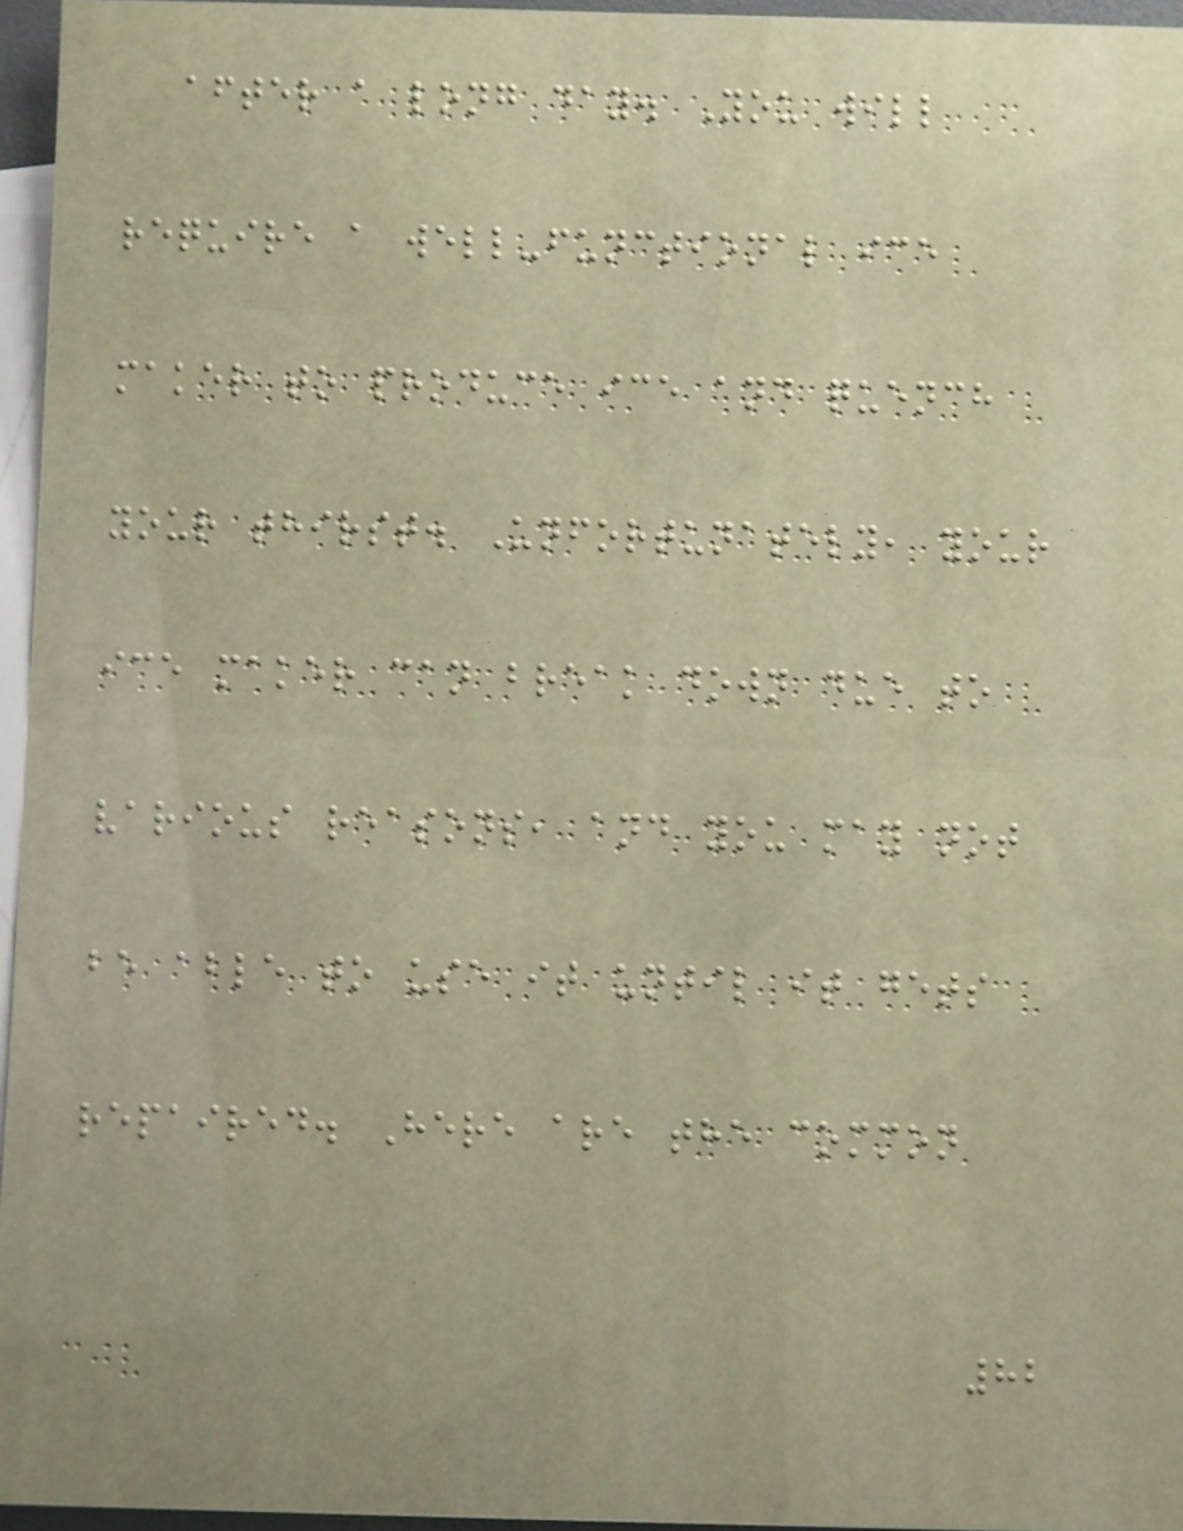after a long day. You will
require a well-functional ice
maker to produce ice and quench
your thirst. Unfortunately, your
ice maker can break down due to
various reasons, and you may not
be able to use it until it gets
repaired. Here are the common
82
